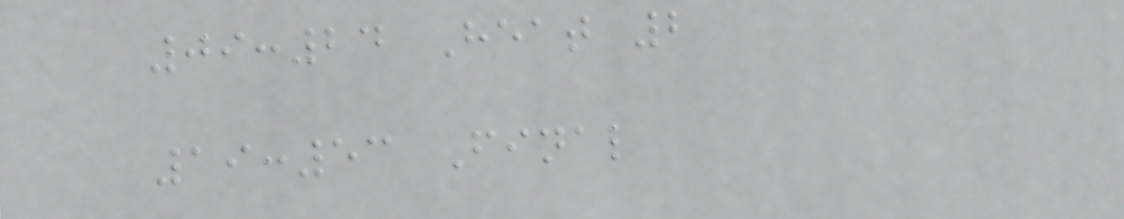09:24 Heat 2
19:53 Final
